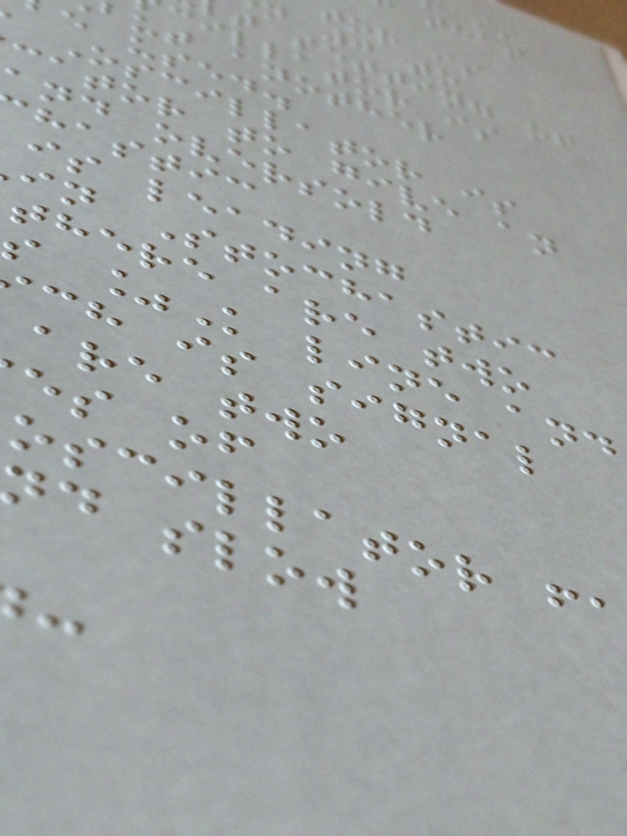t setting of
cillator is
ut another
e used.
Oscillator is
cator to give an
and oversold
hastic
is leading
in Stochastic
there are two
%K line and
ch is signal
are two
es of
oscillator f
d slow
